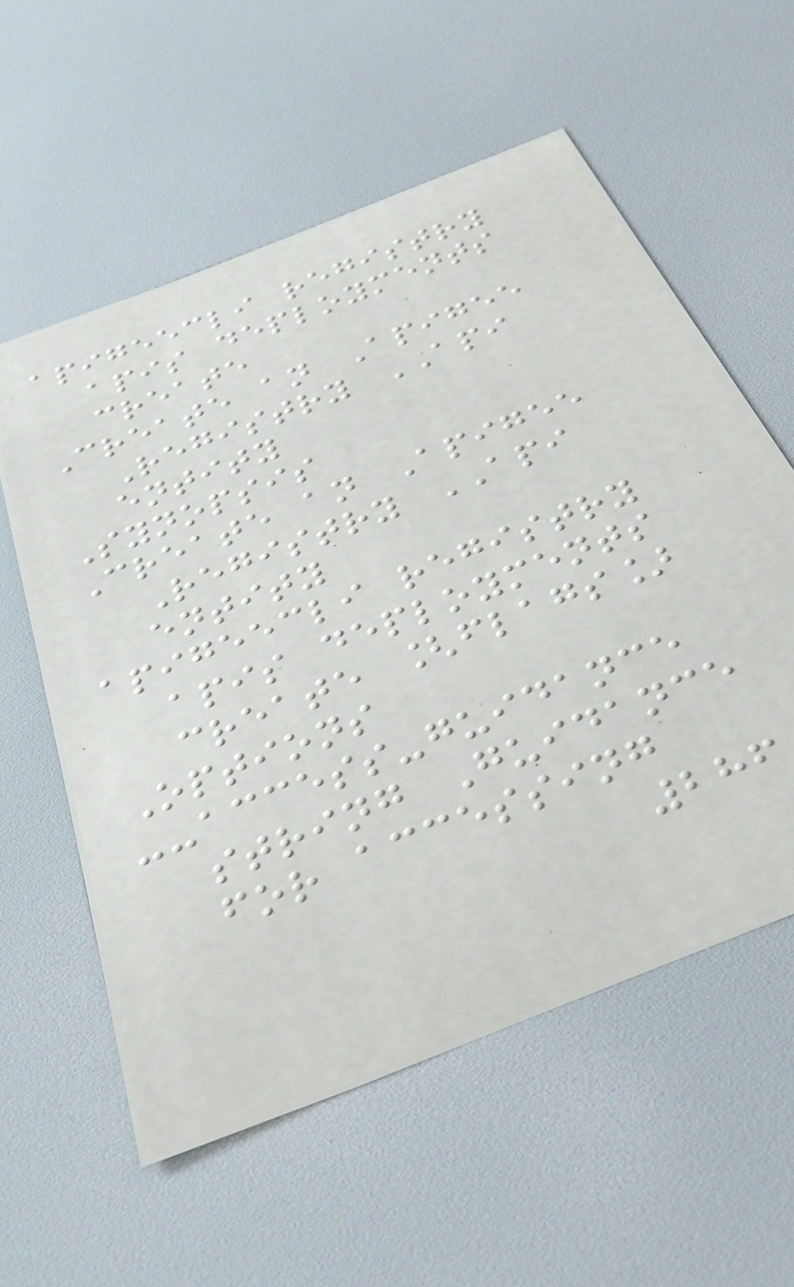apigeecli registry
apis deployments
create
Create an Apigee
Registry API
entity
Synopsis
Create an Apigee
Registry API
entity
apigeecli registry
apis deployments
create [flags]
Options
--access-guidance
string Guidance
for accessing
286
